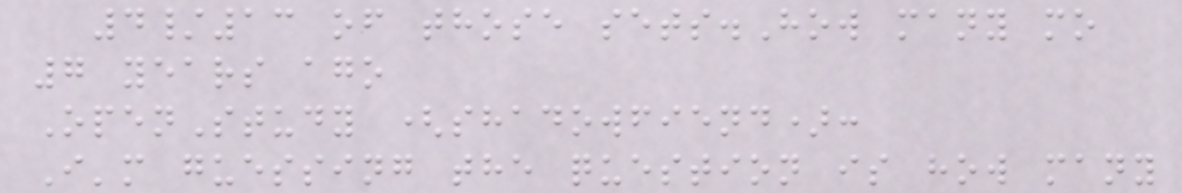4/13 of those sets.How many mo
7 years ago
OpenStudy (shadowfiend):
I'm guessing the question is how many
